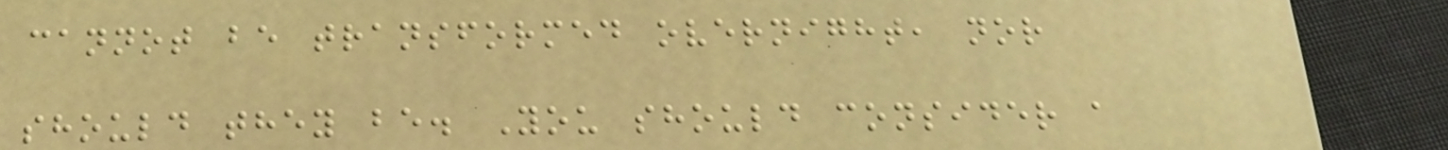cannot be transformed overnight, nor
should they be. You should consider a
